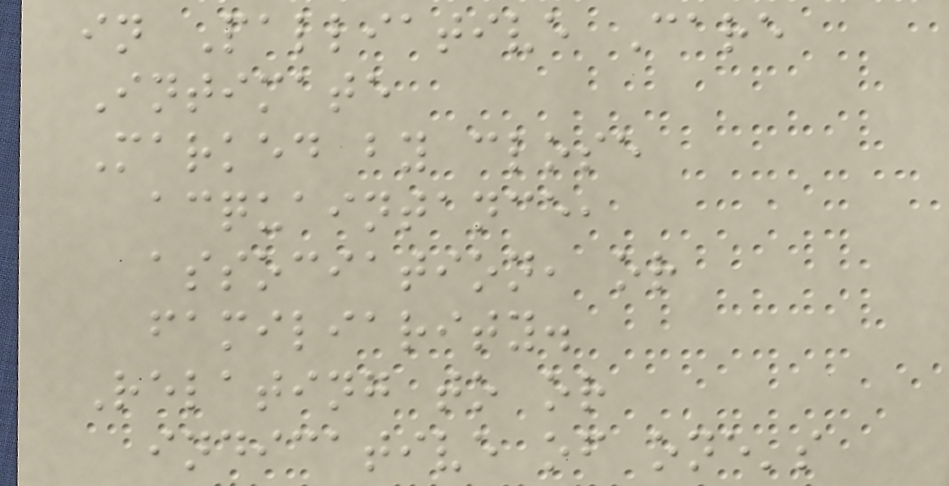in Palliative Care
Intimate
Marked by close
acquaintance,
association, or
familiarity.
Relating to or
indicative of one's
